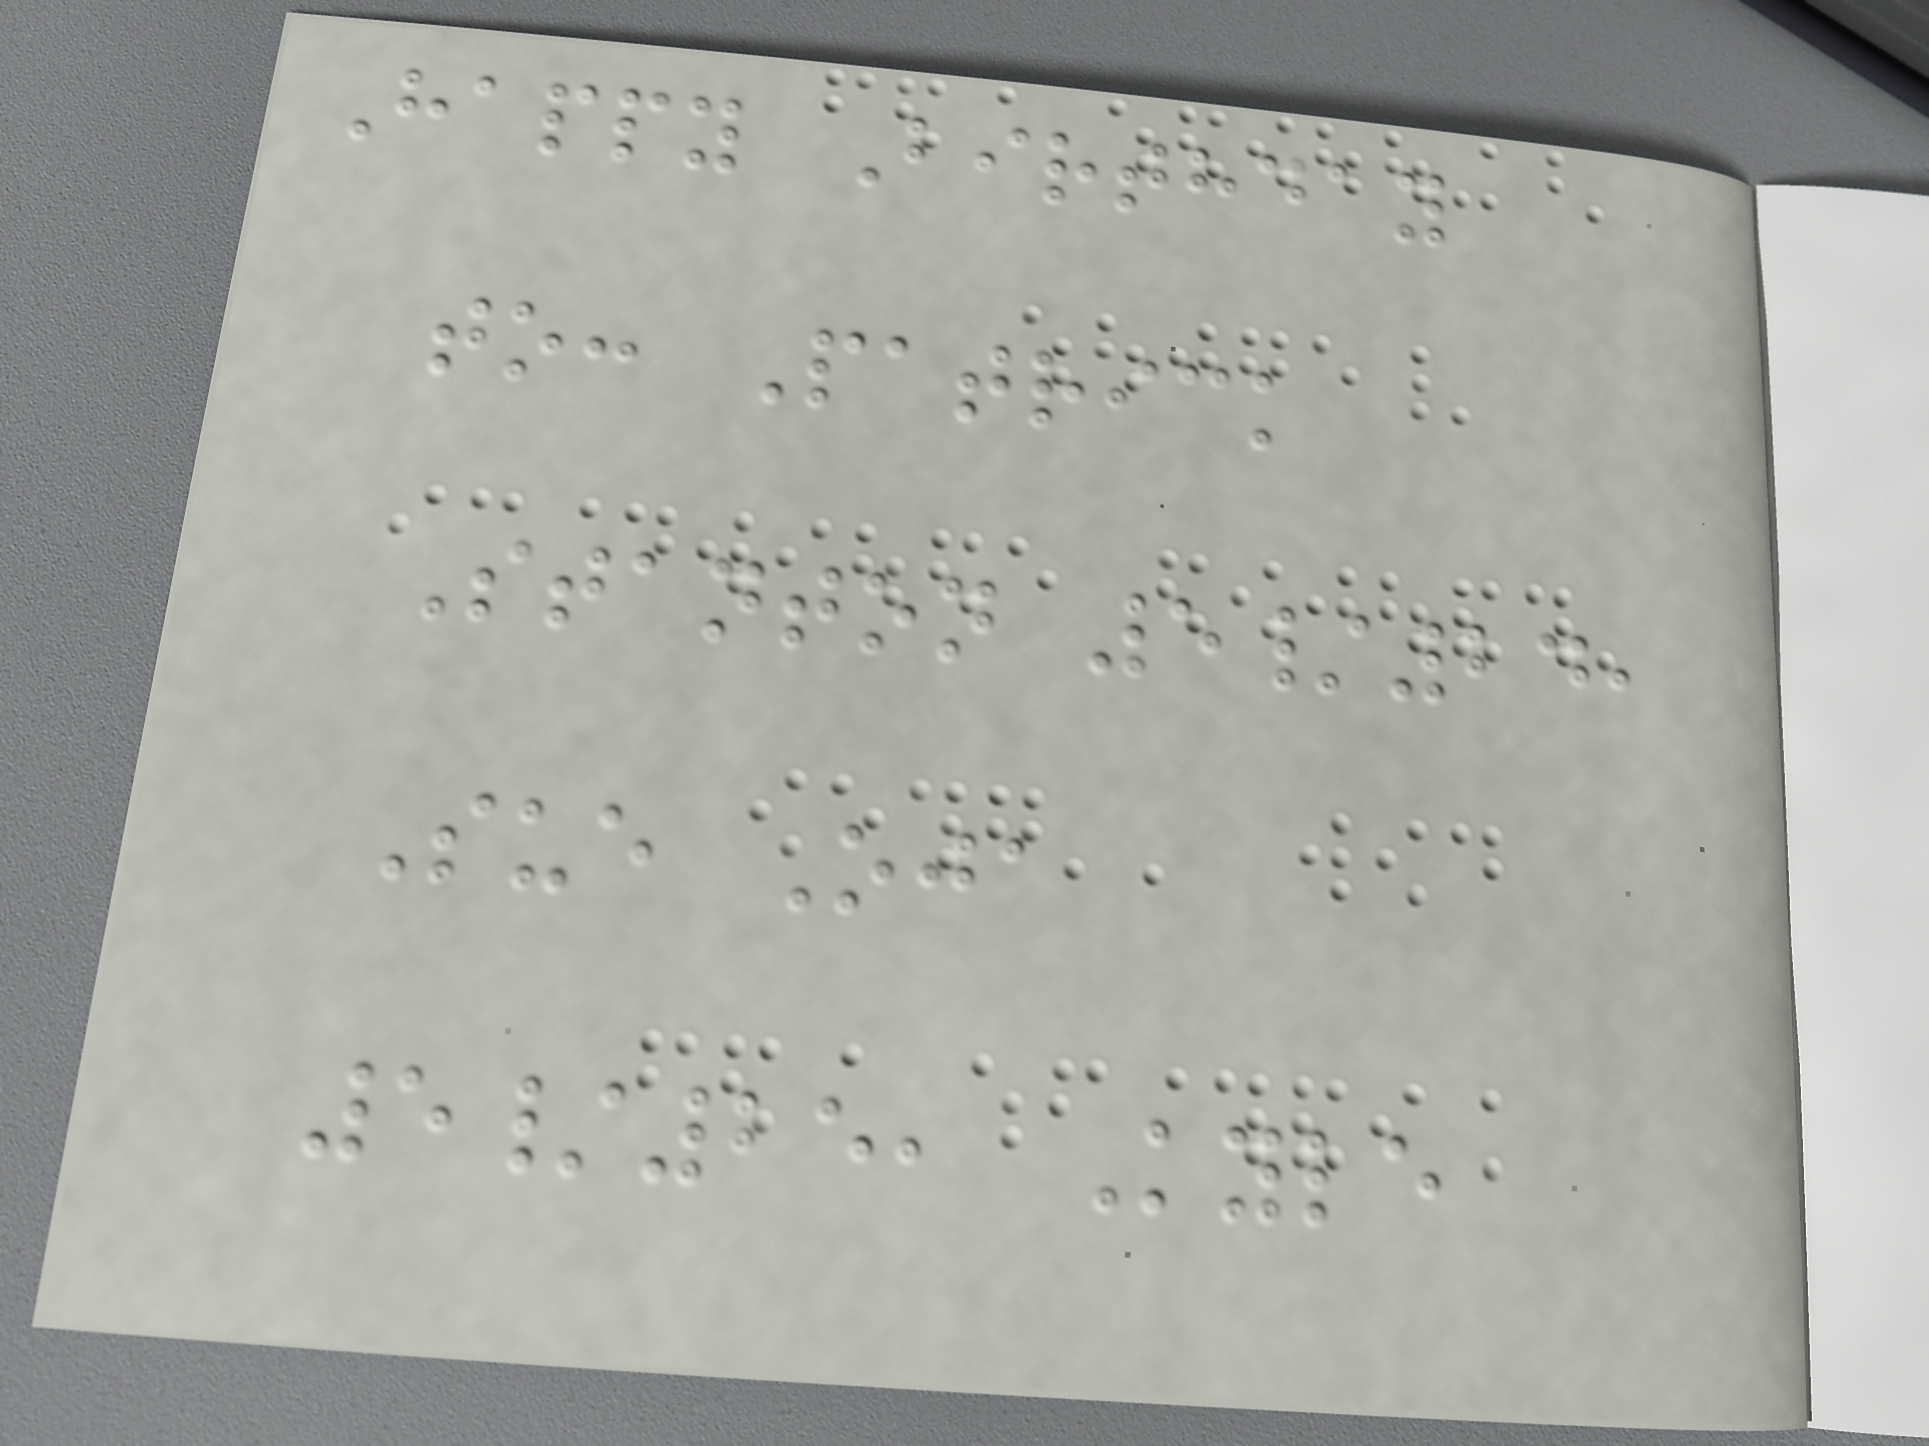Happy Birthday
to: Patrick
Stanton 5/24,
Sue Oja
5/25, Kyle
